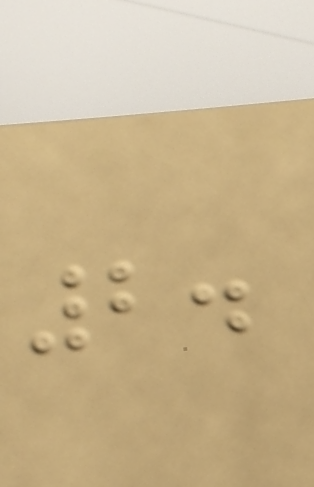2.
